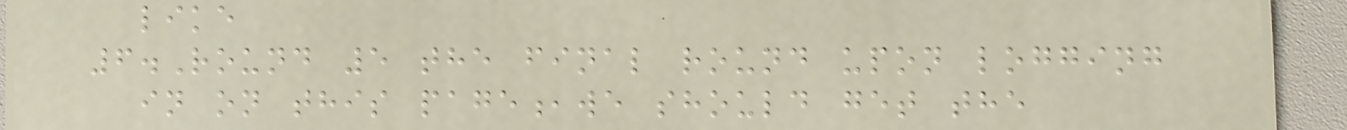like
6.Round 5 the final round upon logging
in on this page,we should get the
